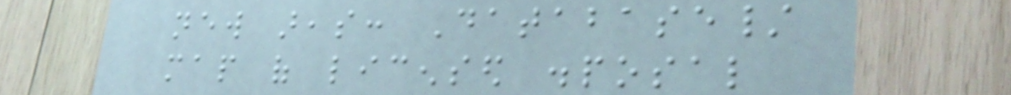new areas: Database/
map of licensed disposal
